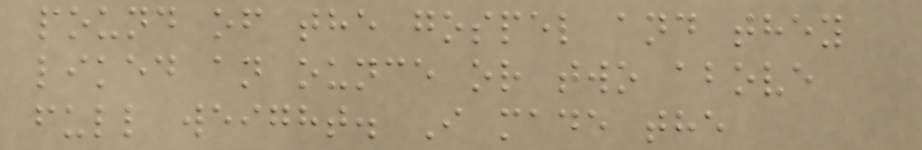pound of the gospel and they
liked an ounce or two above
full weight. I made the
